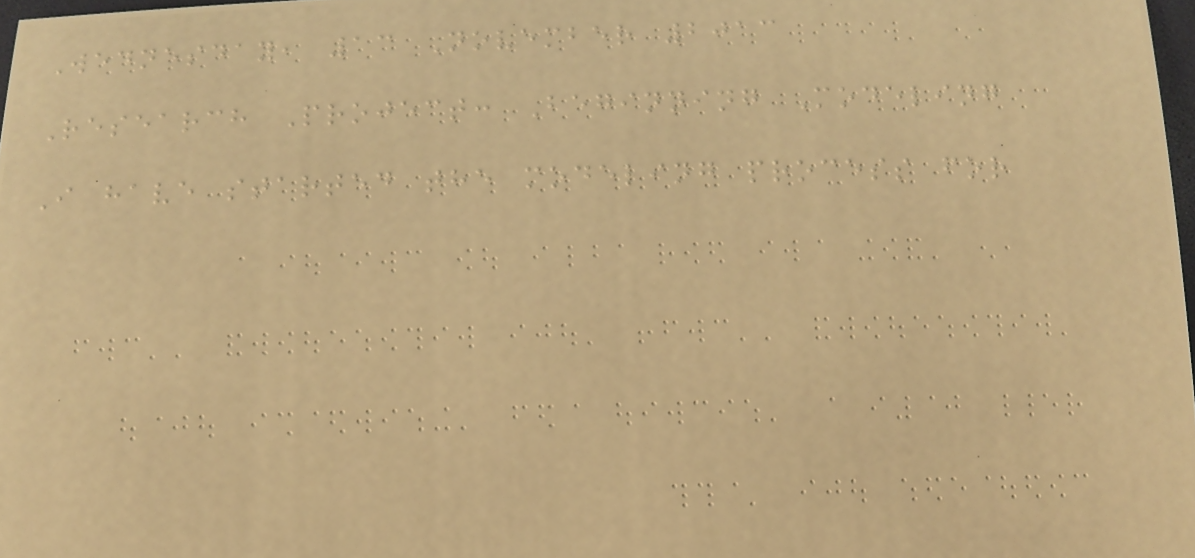Wednesday, 13 November 2013
Research Project: Beginning Modeling
I have started the modeling process for
